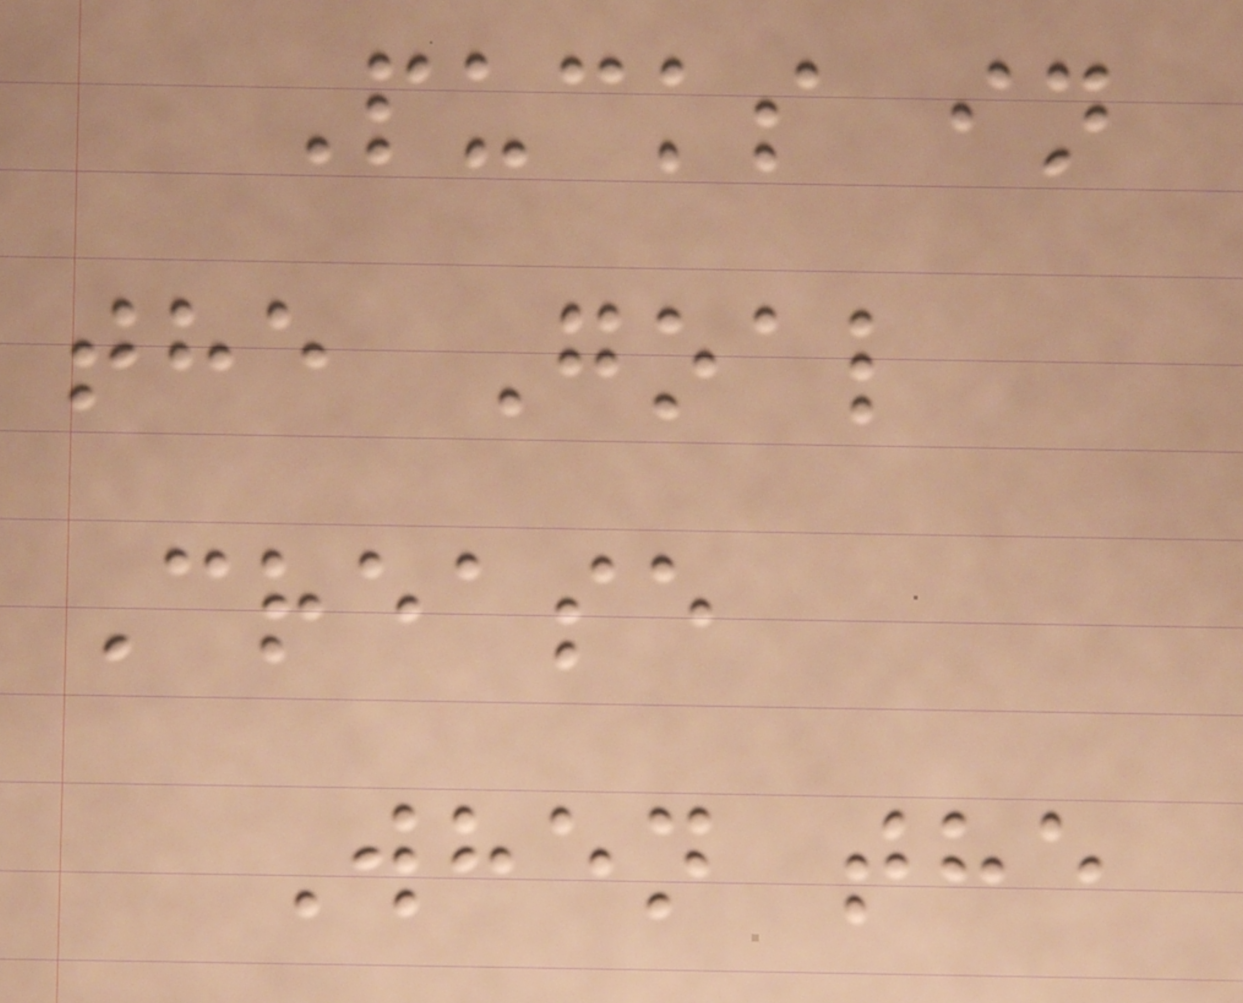Pucks in
the Goal
Crease
When the
